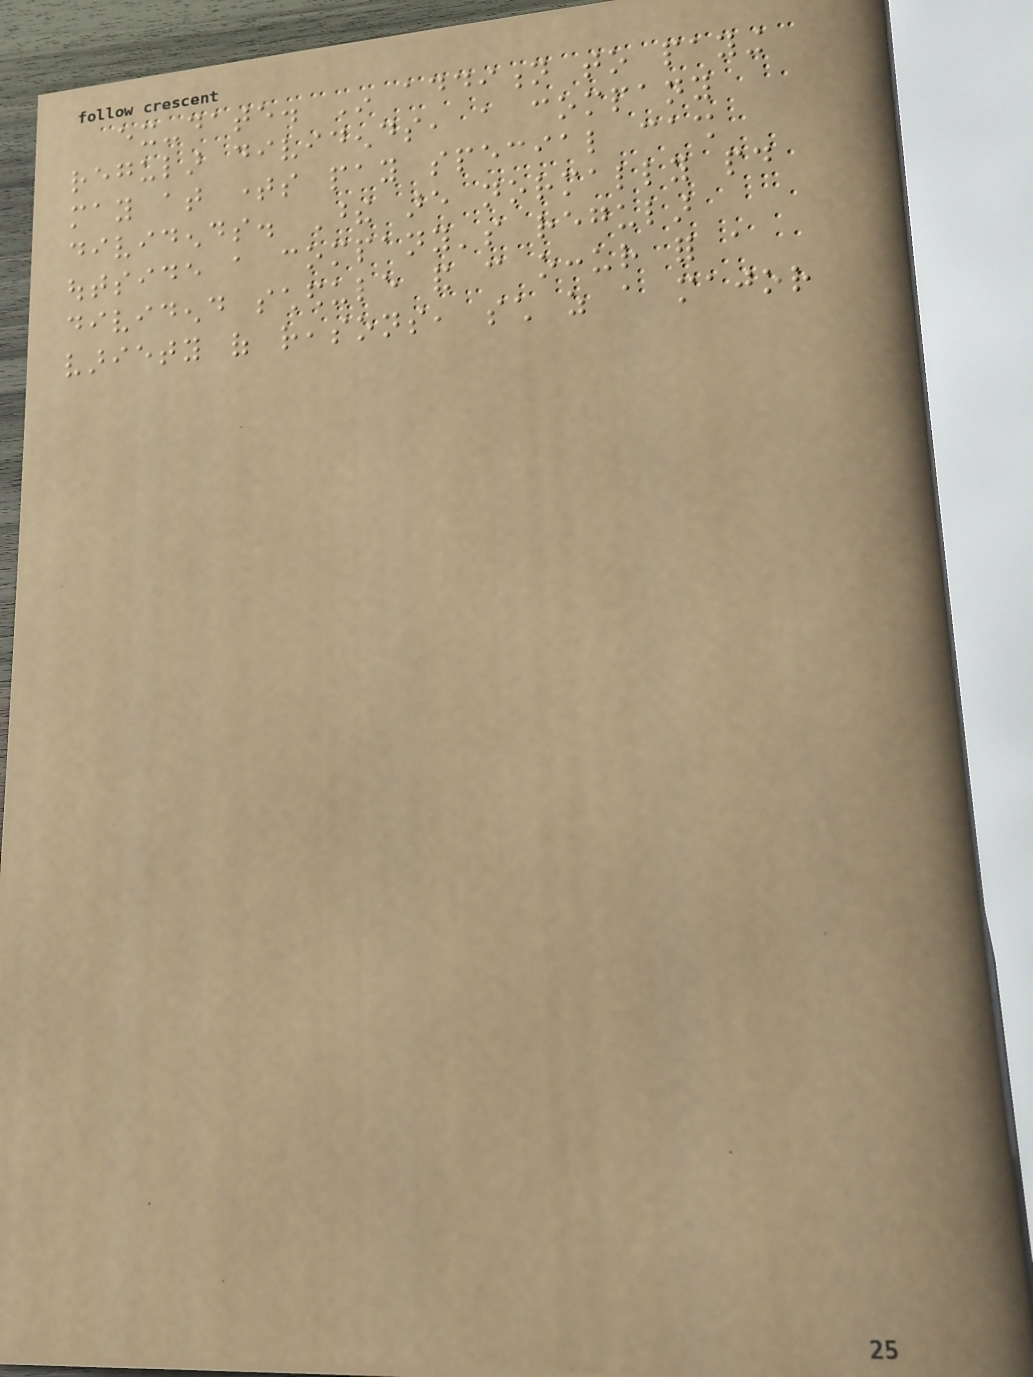ex-date. In addition to paying
regular dividends, a company
may at times pay special cash
dividends. These are normally paid
outside a company's regular
dividend schedule and can occur for a
variety of reasons, such as a major
